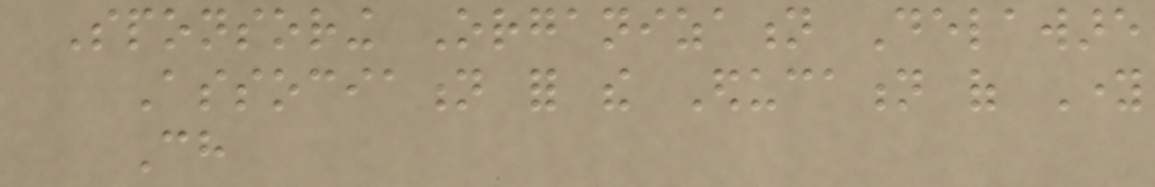Sponsoring Organization Delaware
Association for the Education of Young
Ch
